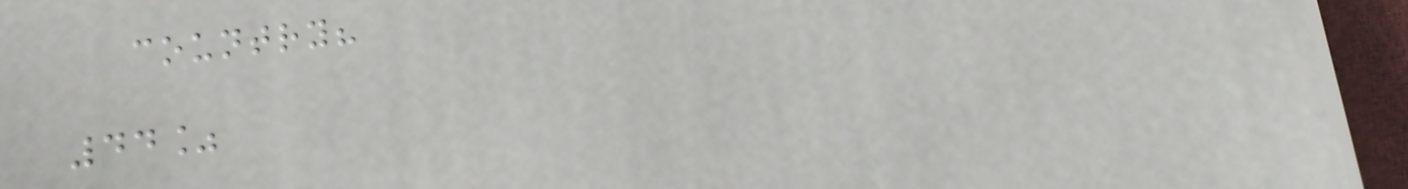country?
44%
